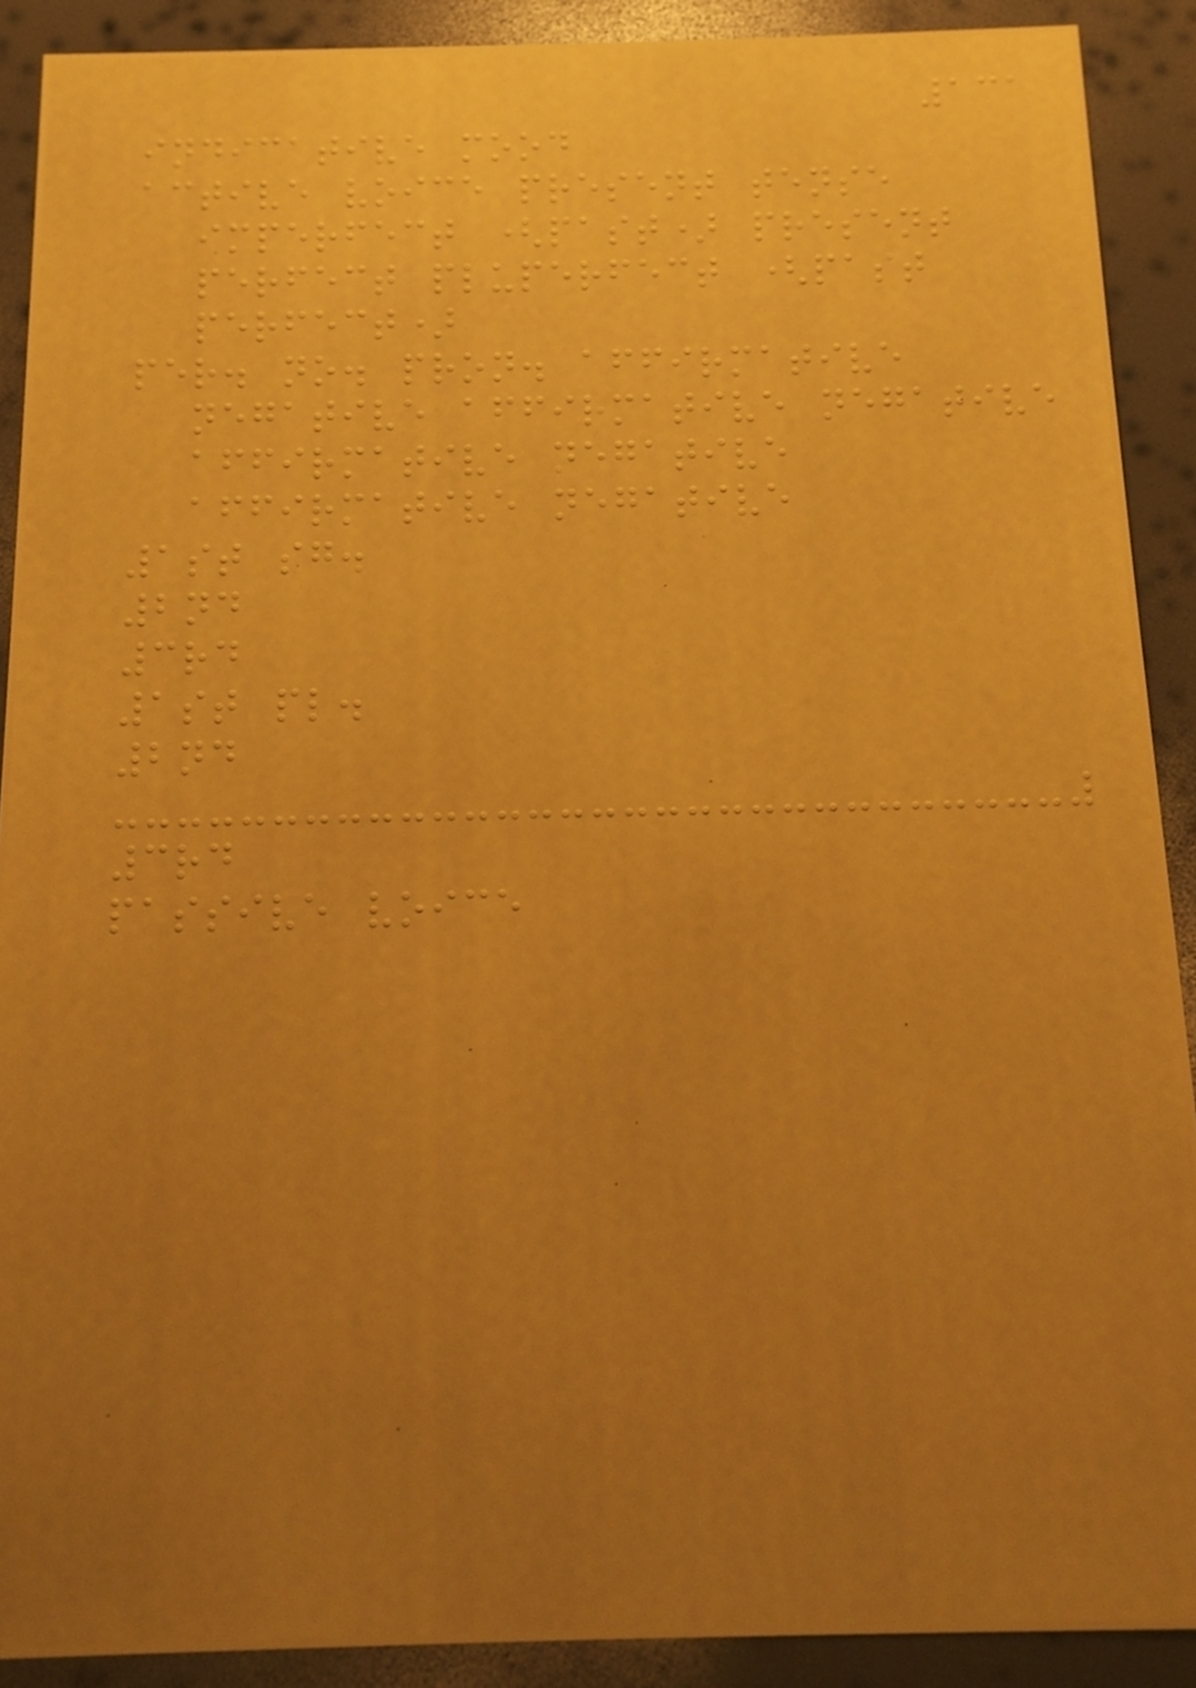131
indicative mood
active voice present tense
imperfect (past) present
perfect pluperfect (past
perfect)
per. no. pron. affirmative
negative affirmative negative
affirmative negative
affirmative negative
1st sg.
2nd
3rd
1st pl.
2nd
3rd
passive voice
